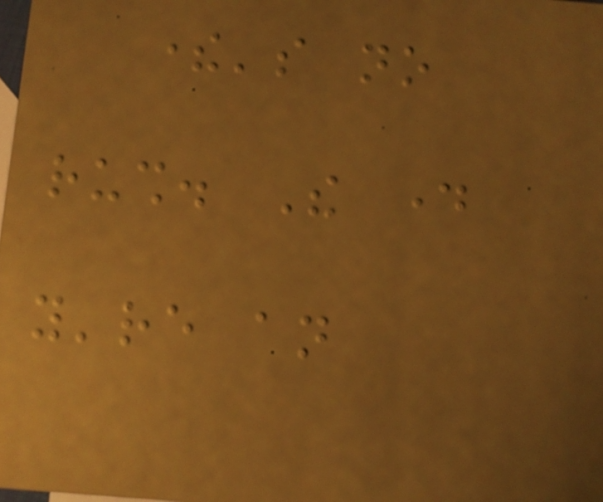there's no
rush. The day
you're an
